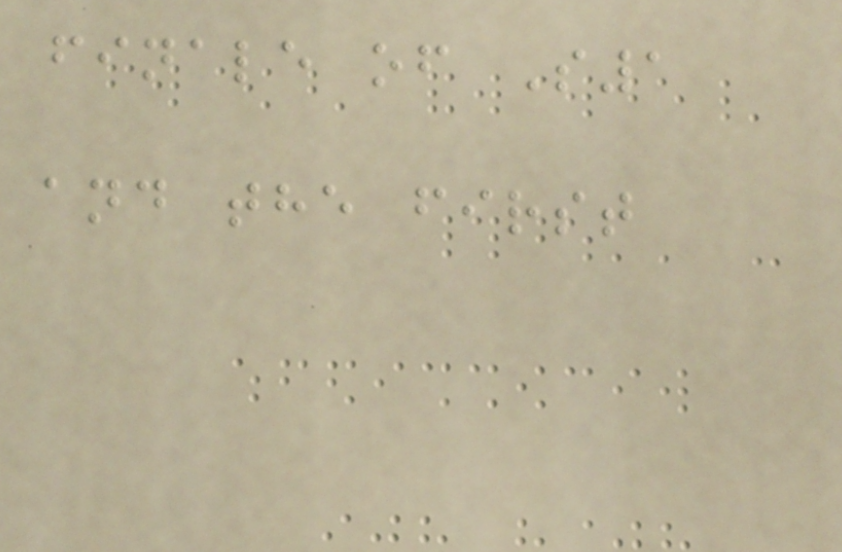finale of S1
and the first
